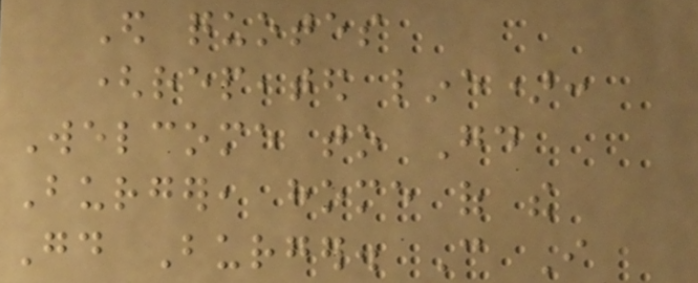Ed quotes
(repeated line):
Welcome to Good
Burger, home of the
Good Burger. Can I
